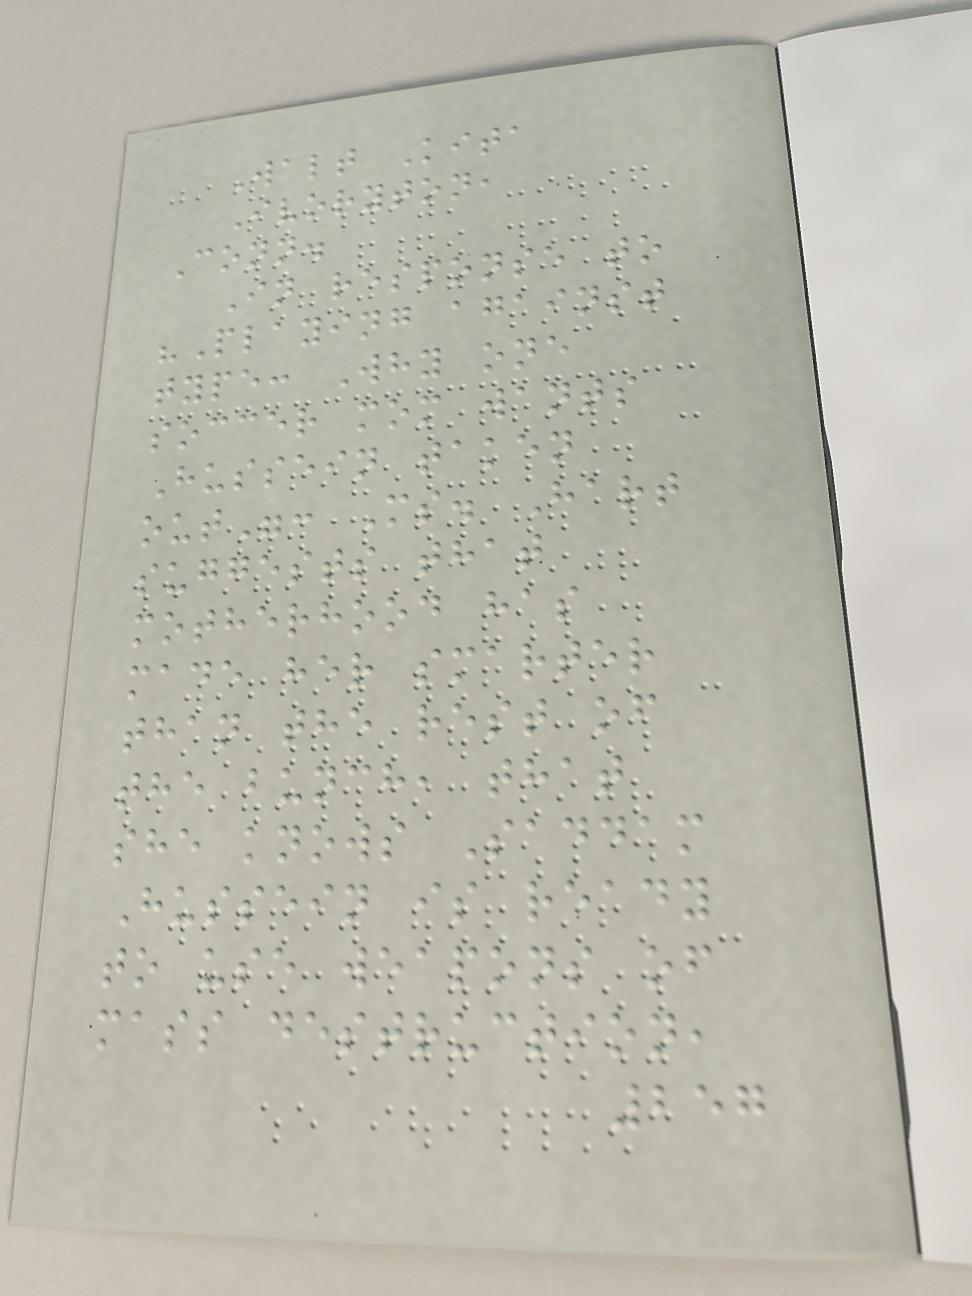Walt Kita
Ivoryton,
Conn.
In response to
"Playing against
type: Why one
soccer mom wants
Hussein taken
out": Ms. Hart
suggests that
motherhood has
made her smarter
than the rest of
the bunch, that
she knows Saddam
Hussein is ready
to use weapons of
mass destruction,
257
